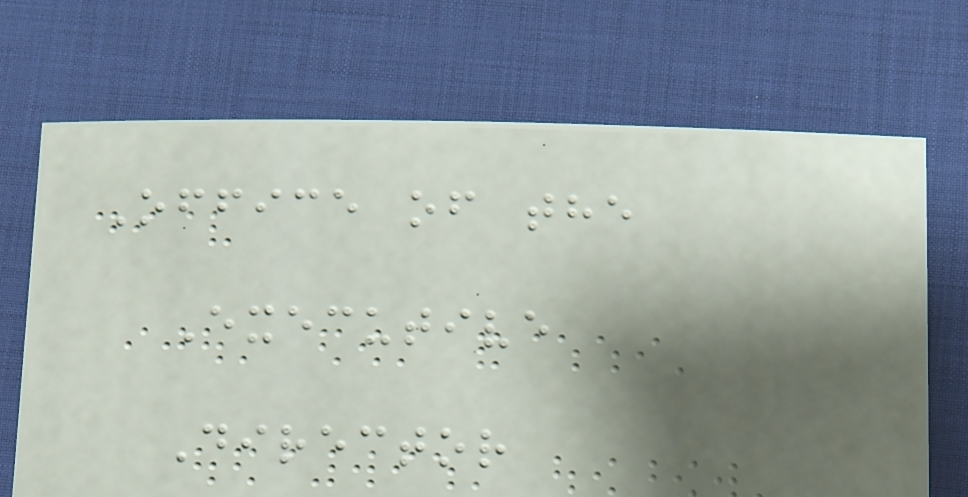Office of the
Executive
Director
